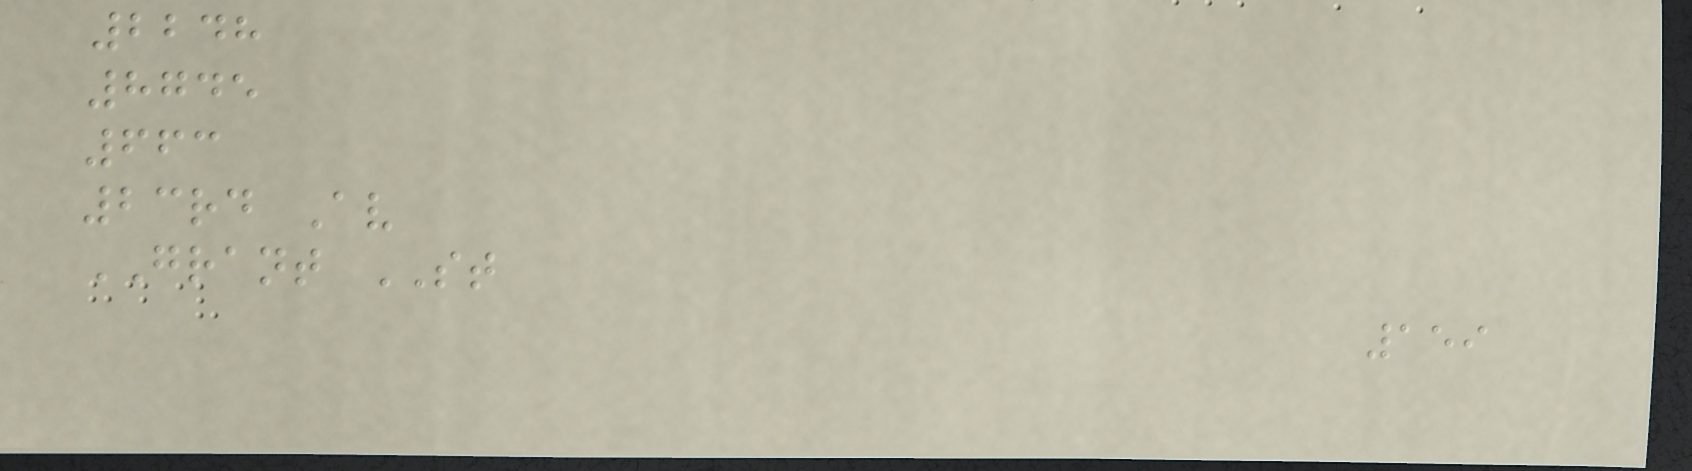2248
8745
663
23rd Av
GRANT ST
159
